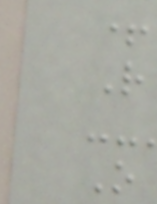+
R
O
